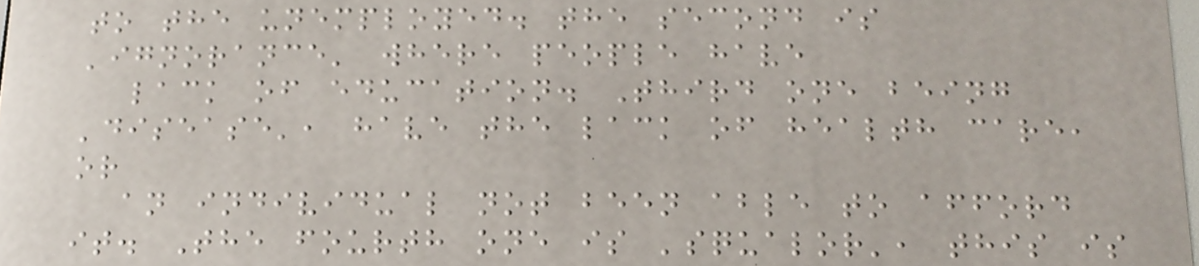to the unemployed. the second is
'ignorance' where people have
lack of education. Third one being
'disease', have the lack of health care,
or
an individual not been able to afford
it. The fourth one is 'squalor', this is
